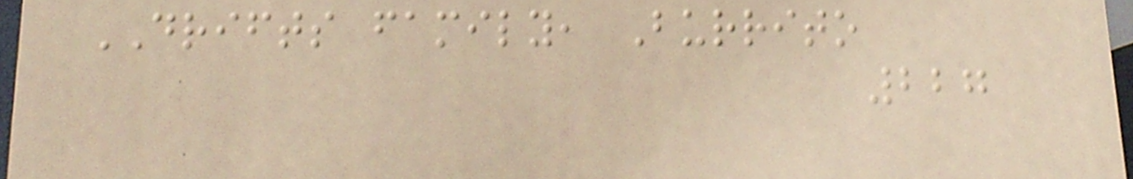DRIFTS family, Burrito
227
